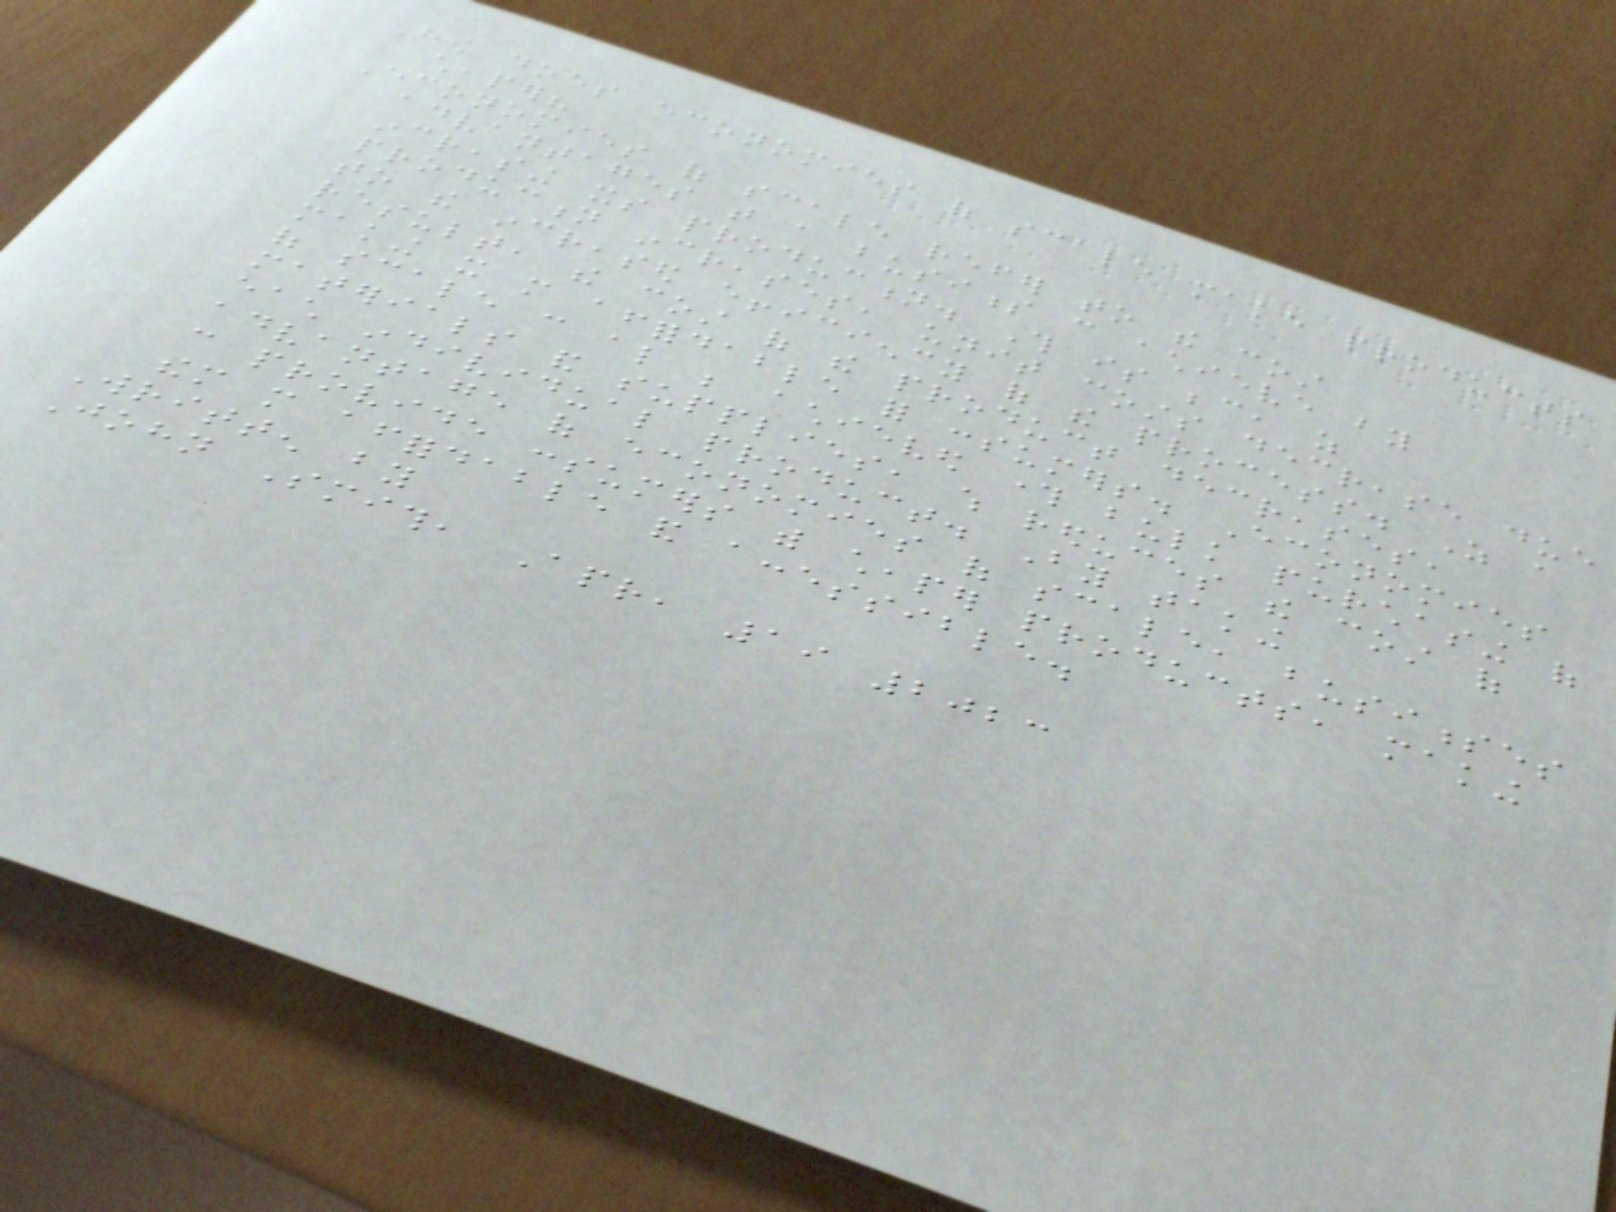How does economies of scale make products
cheaper?
Economies of scale refer to the cost
advantages that a business can achieve by
increasing its production. This is because, as
production increases, unit costs decrease due
to the increased efficiency of the process. As a
result, the cost of the product decreases,
making it more affordable for consumers. Economies
of scale can also be achieved through bulk purchasing of
materials and supplies, which reduces the cost of
each individual product. By taking
advantage of economies of scale, businesses
can provide consumers with cheaper products, making
them more affordable and accessible.
Written by
John Smith, Apr, 19 2023
